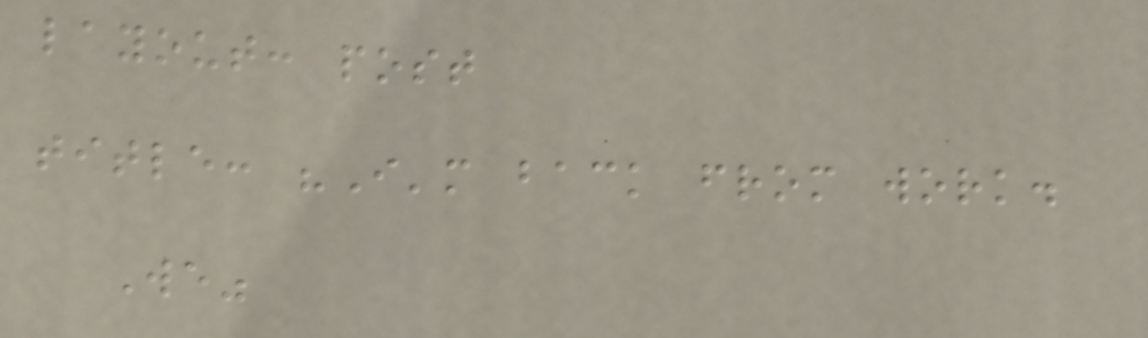layout: post
title: "I'm back from work.
We"
